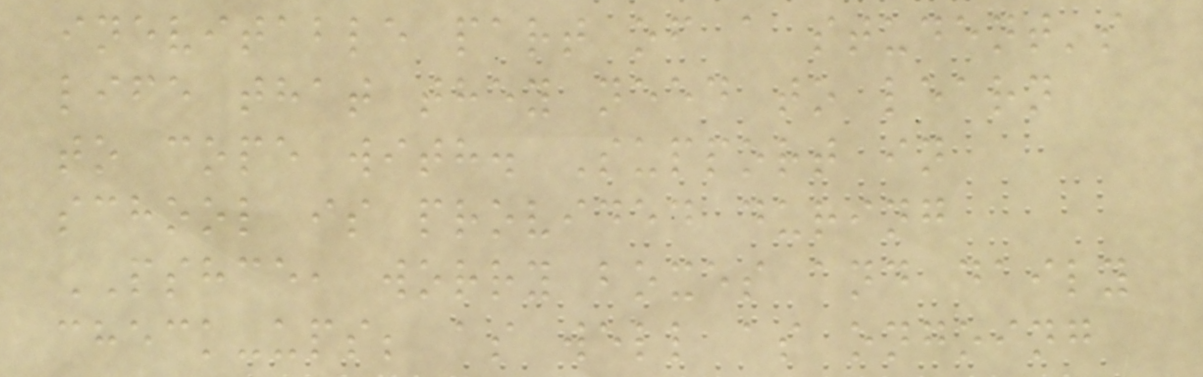inevitable part of a student's
life that they need to learn
to cope with. Support in
school is provided during
PSHCE, worry boxes and daily
check-ups; as well as ongoing
